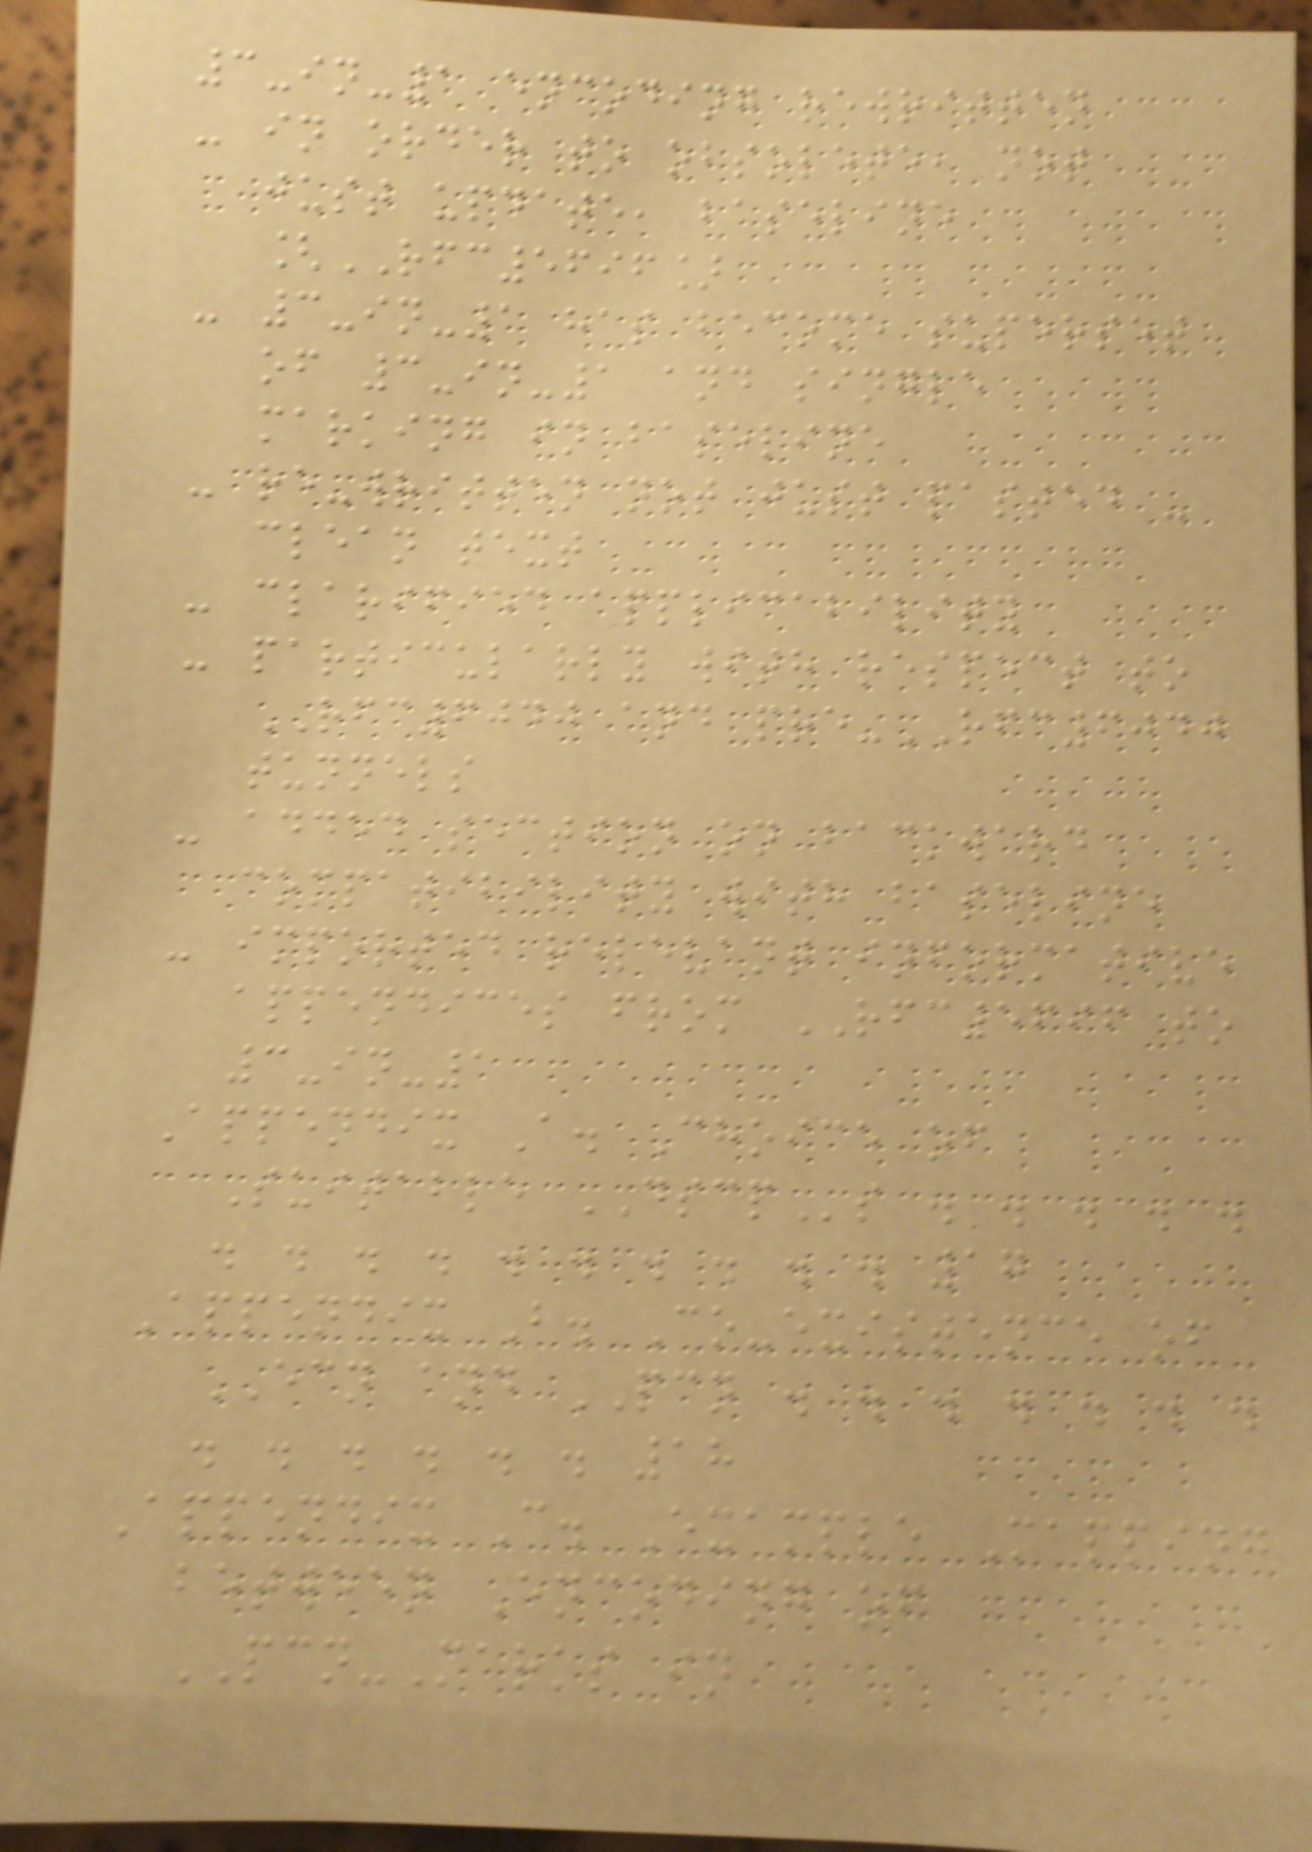3-in-1 encoding rewritten
- in order to obsolete, not
just update, baseline
[RFC5696]
- 3-in-1 has become superset
of 3-in-1 and single
marking in baseline
- re-written not just pasted -
clean text
- clarified applicability
- particularly with respect to
RFC6040 and pre-RFC6040
tunnels
- added section on backward
compatibility with baseline
- imported relevant informative
appendices from RFC5696 to
3-in-1
Appendix A. Choice of
Suitable DSCPs . . . . .
. . . . . . . . . . 17
Appendix B. Co-existence of
ECN and PCN . . . . . . .
. . . . . . 18
Appendix C. Example Mapping
between Encoding of
PCN-Marks in
